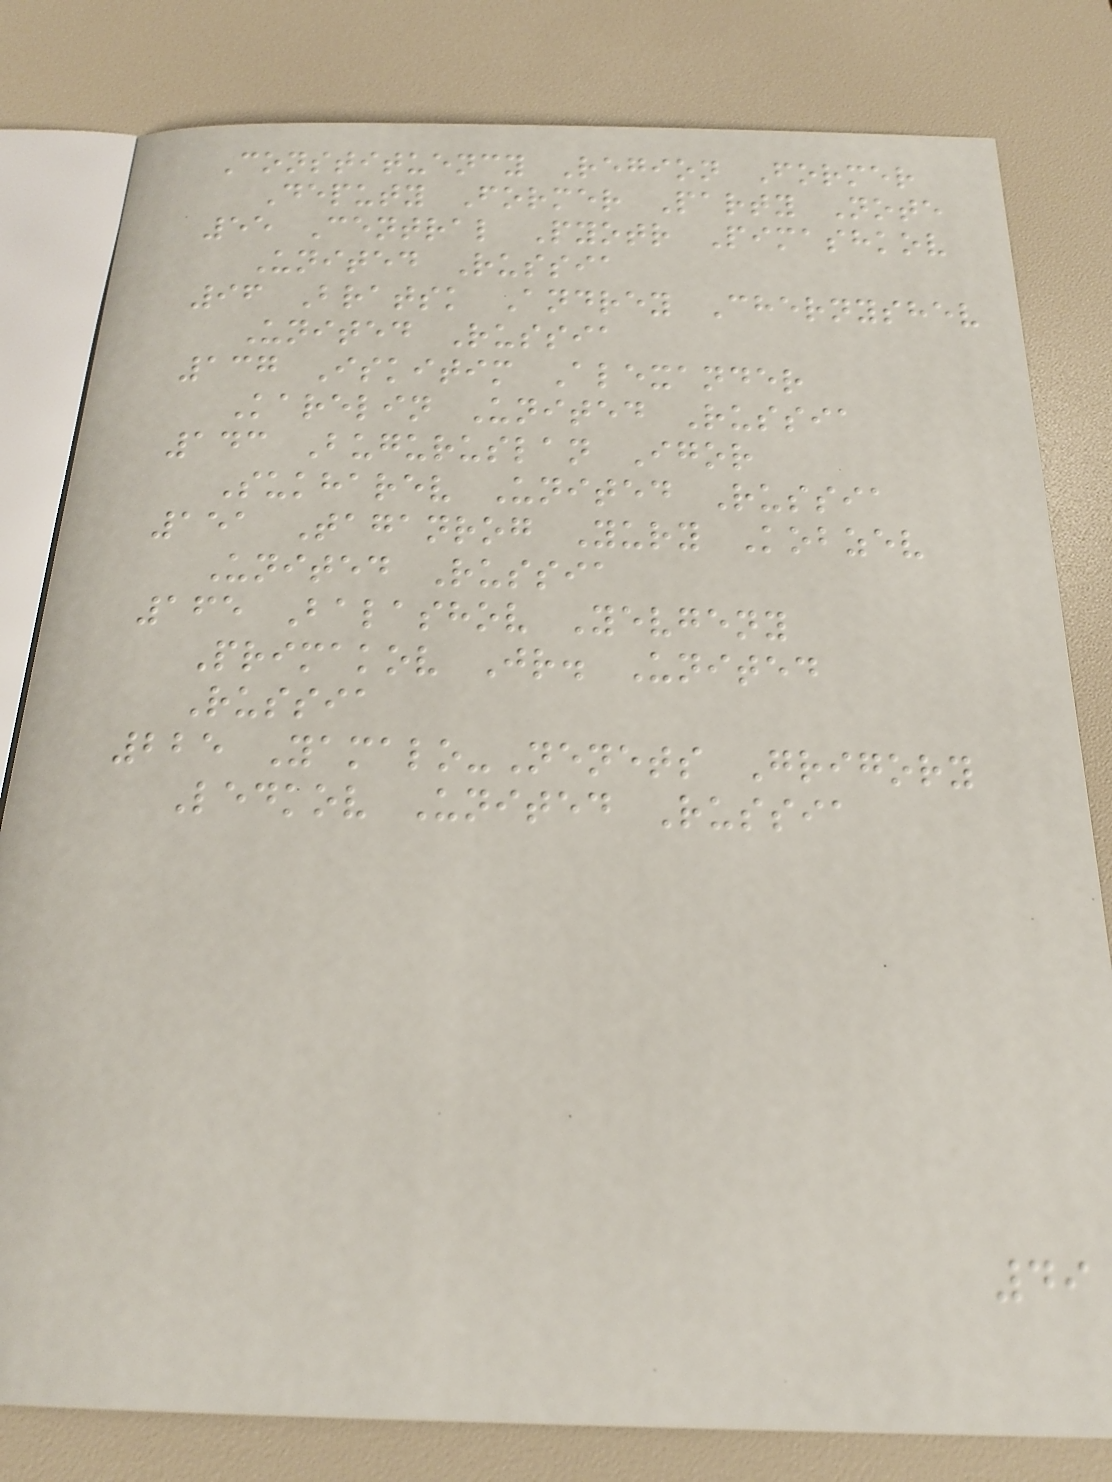Constituency Region Former
Deputy Former Party Note
55 Central Pyotr Pimashkov
United Russia
96 Bratsk Andrey Chernyshev
United Russia
137 Iskitim Alexander
Karelin United Russia
143 Buguruslan Igor
Sukharev United Russia
151 Taganrog Yury Kobzev
United Russia
165 Balashov Yevgeny
Primakov Jr. United
Russia
225 Yamalo-Nenets Grigory
Ledkov United Russia
49
